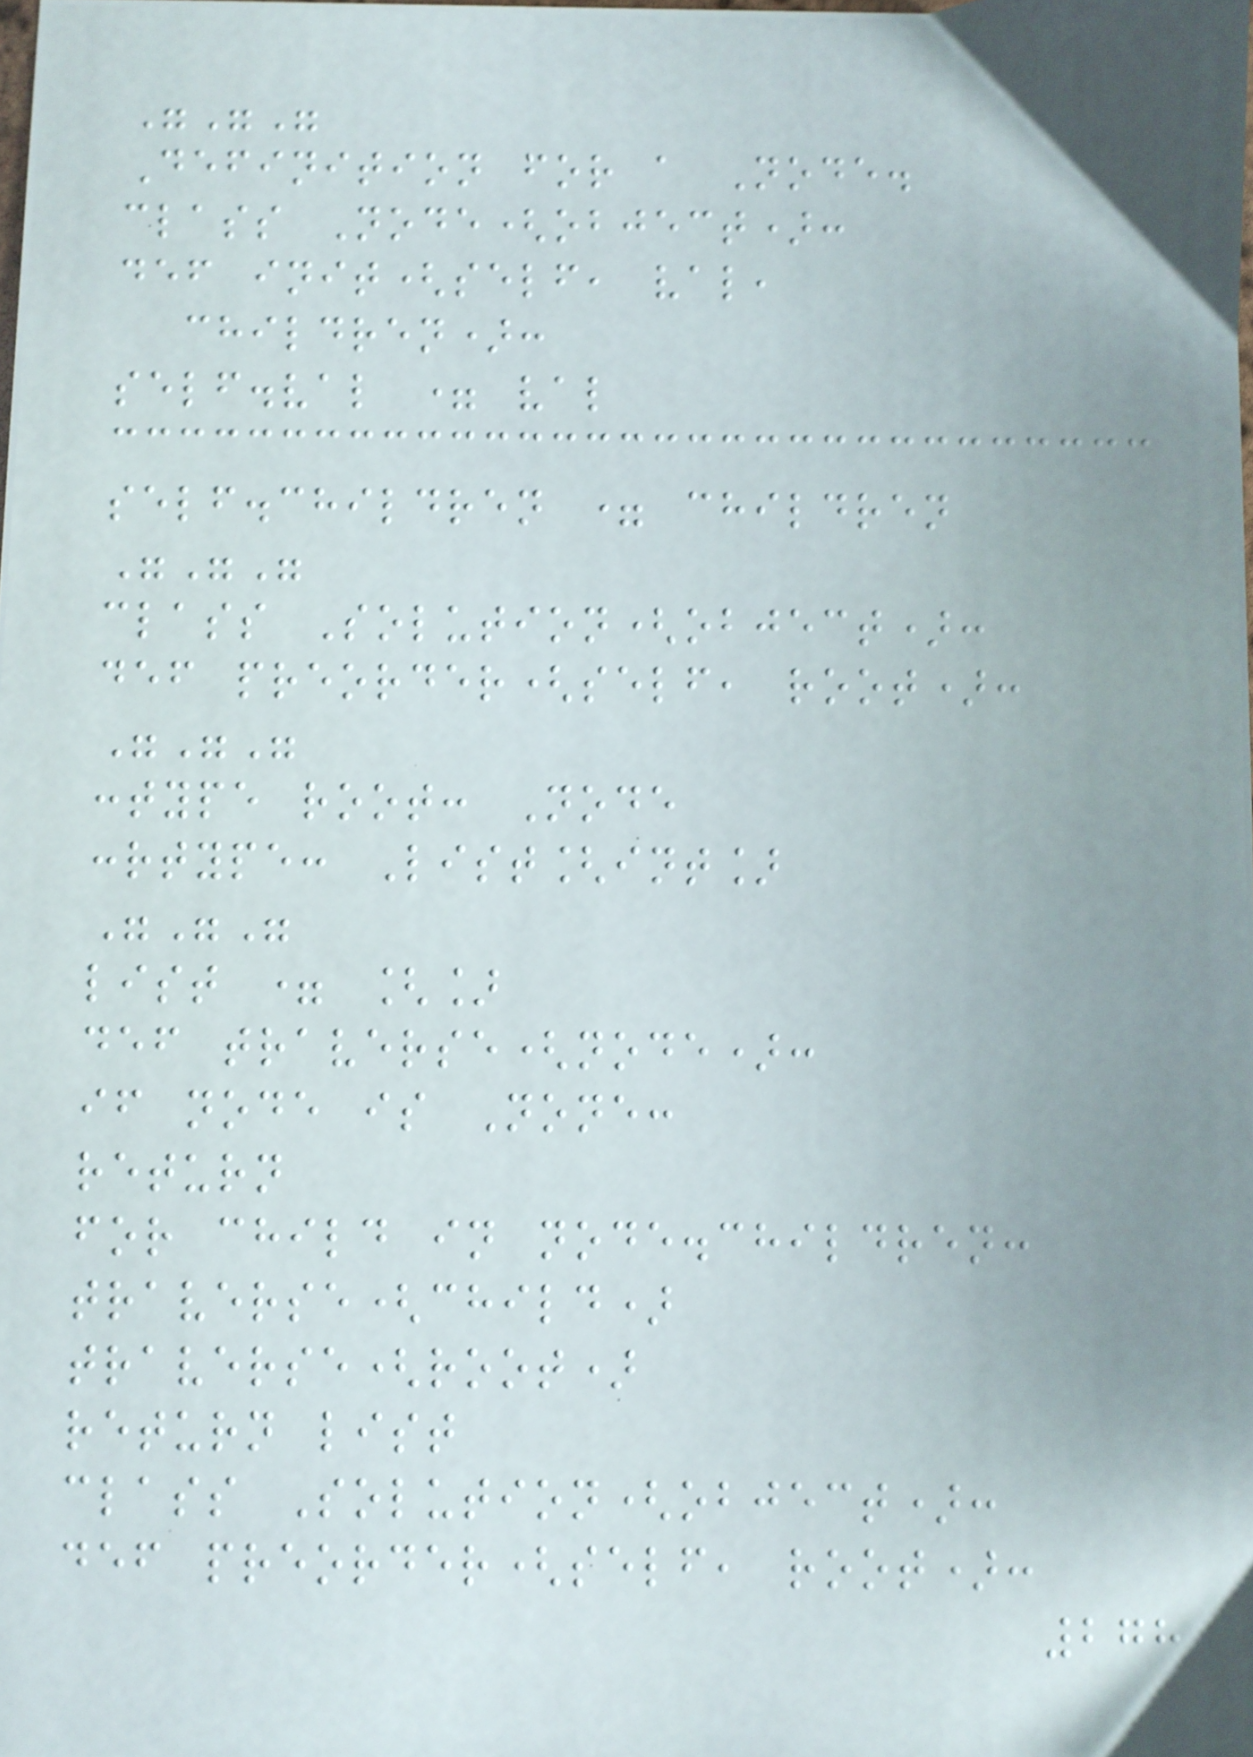"""
Definition for a Node.
class Node(object):
def init(self, val,
children):
self.val = val
self.children = children
"""
class Solution(object):
def preorder(self, root):
"""
:type root: Node
:rtype: List[int]
"""
list = []
def traverse(node):
if node is None:
return
for child in node.children:
traverse(child)
traverse(root)
return list
class Solution(object):
def preorder(self, root):
278
